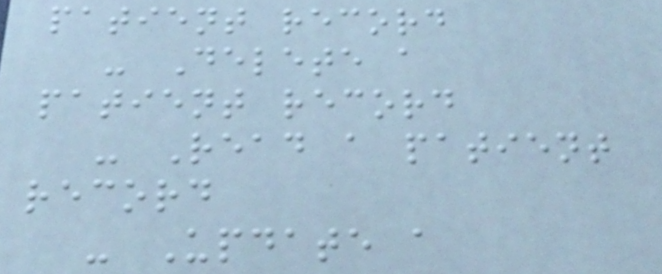patient record
- Delete a
patient record
- Read a patient
record
- Update a
